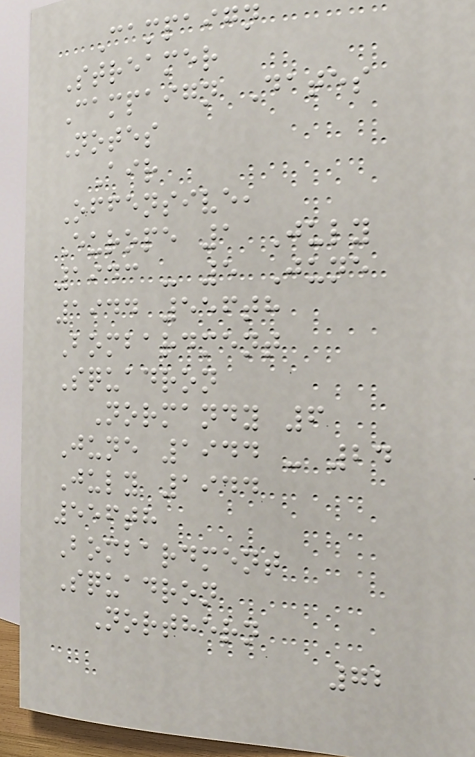Campaign
Streamer
Campaign Dates
Notes
Air
Offensive,
Europe 1 July
1943 - 5 June
1944 556th
Bombardment
Squadron
Normandy 6
June 1944 - 24
July 1944
556th
Bombardment
Squadron
Northern
72
